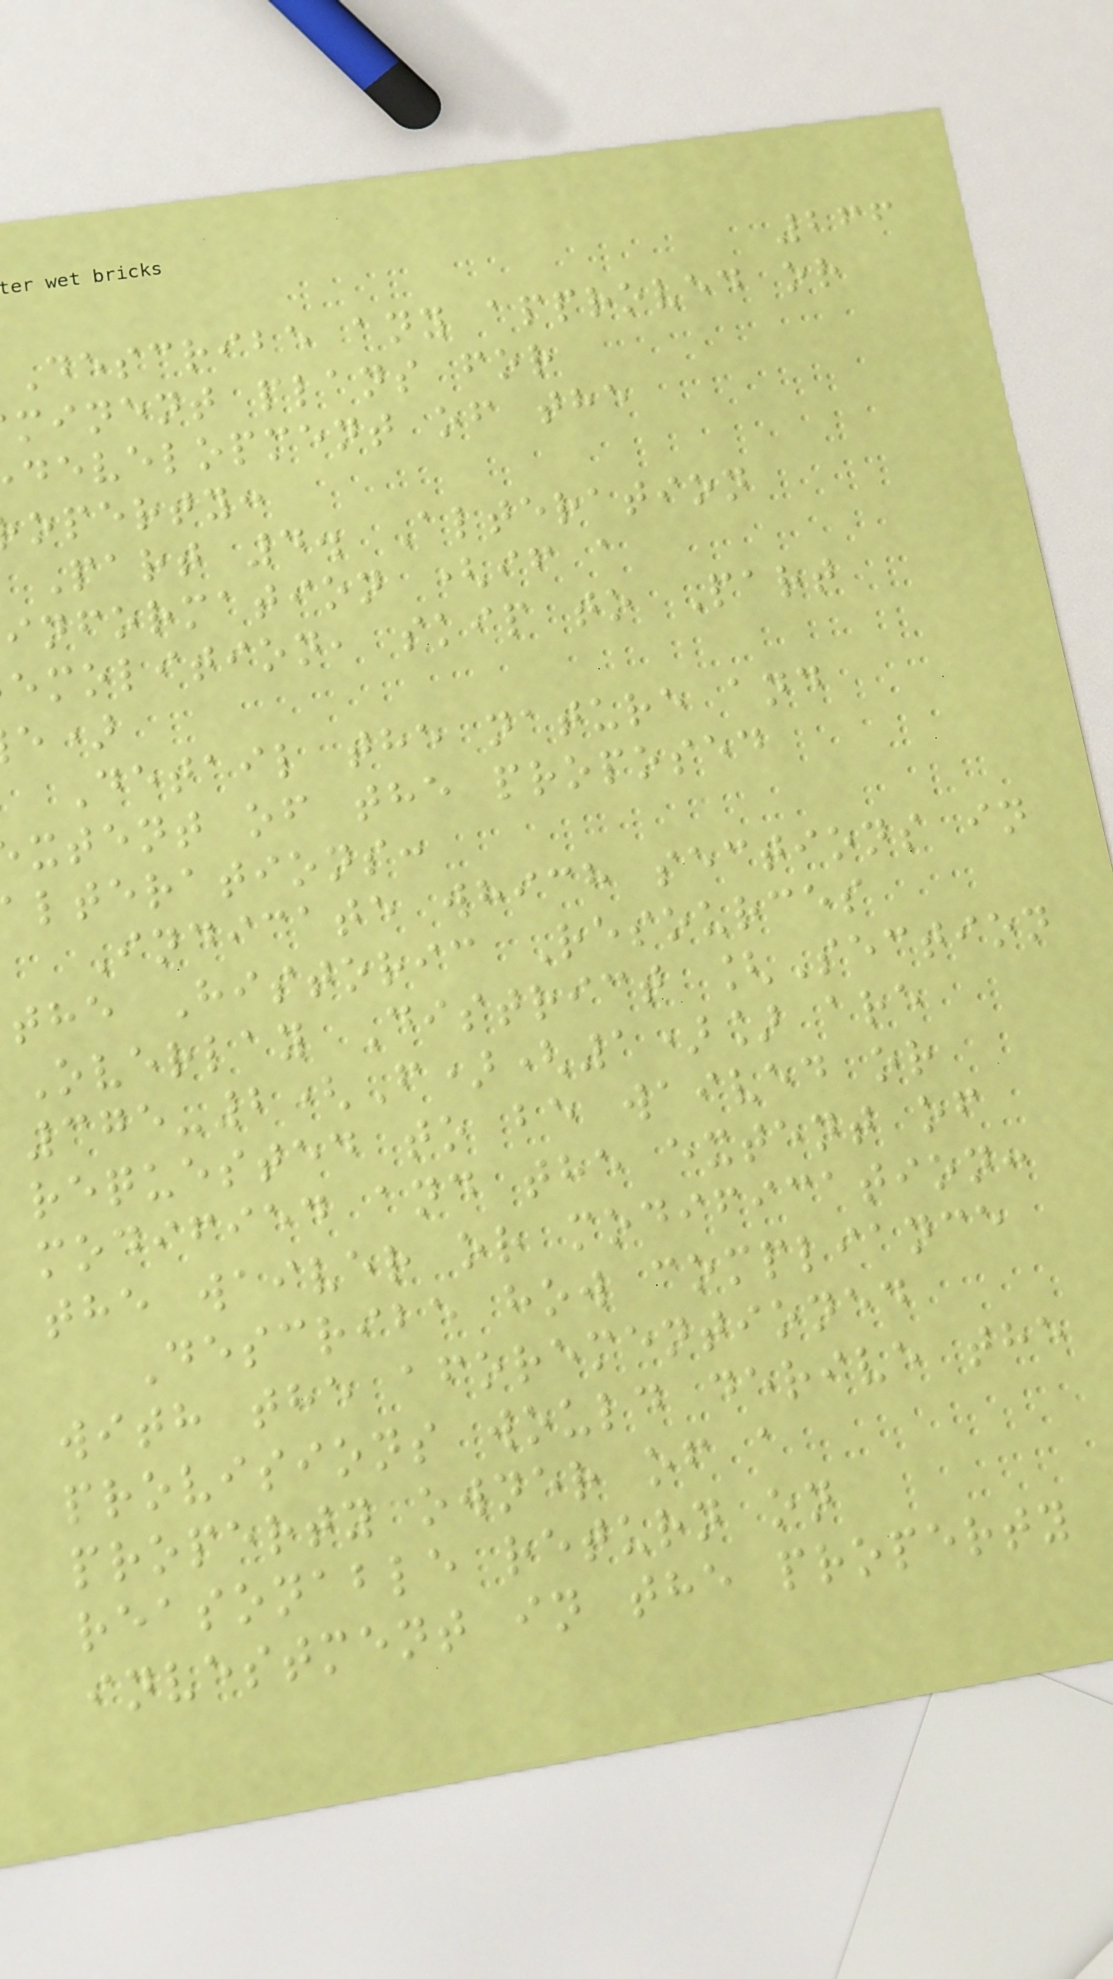266
Describe any approved or
minent plans for
development of the
operty:
Part 4. Alteration
information (if a
emolition, skip to Part
Detail the nature and
xtent of the proposed
lterations:
Indicate which sections in
the Historic Resources
Overlay District [Section
375-2(F)(1)] are
requested to be waived or
modified and the extent of
the waiver or modification:
Describe how compliance
with the aforementioned
provisions would derive the
property owner of a
reasonable return on
investment in the property
